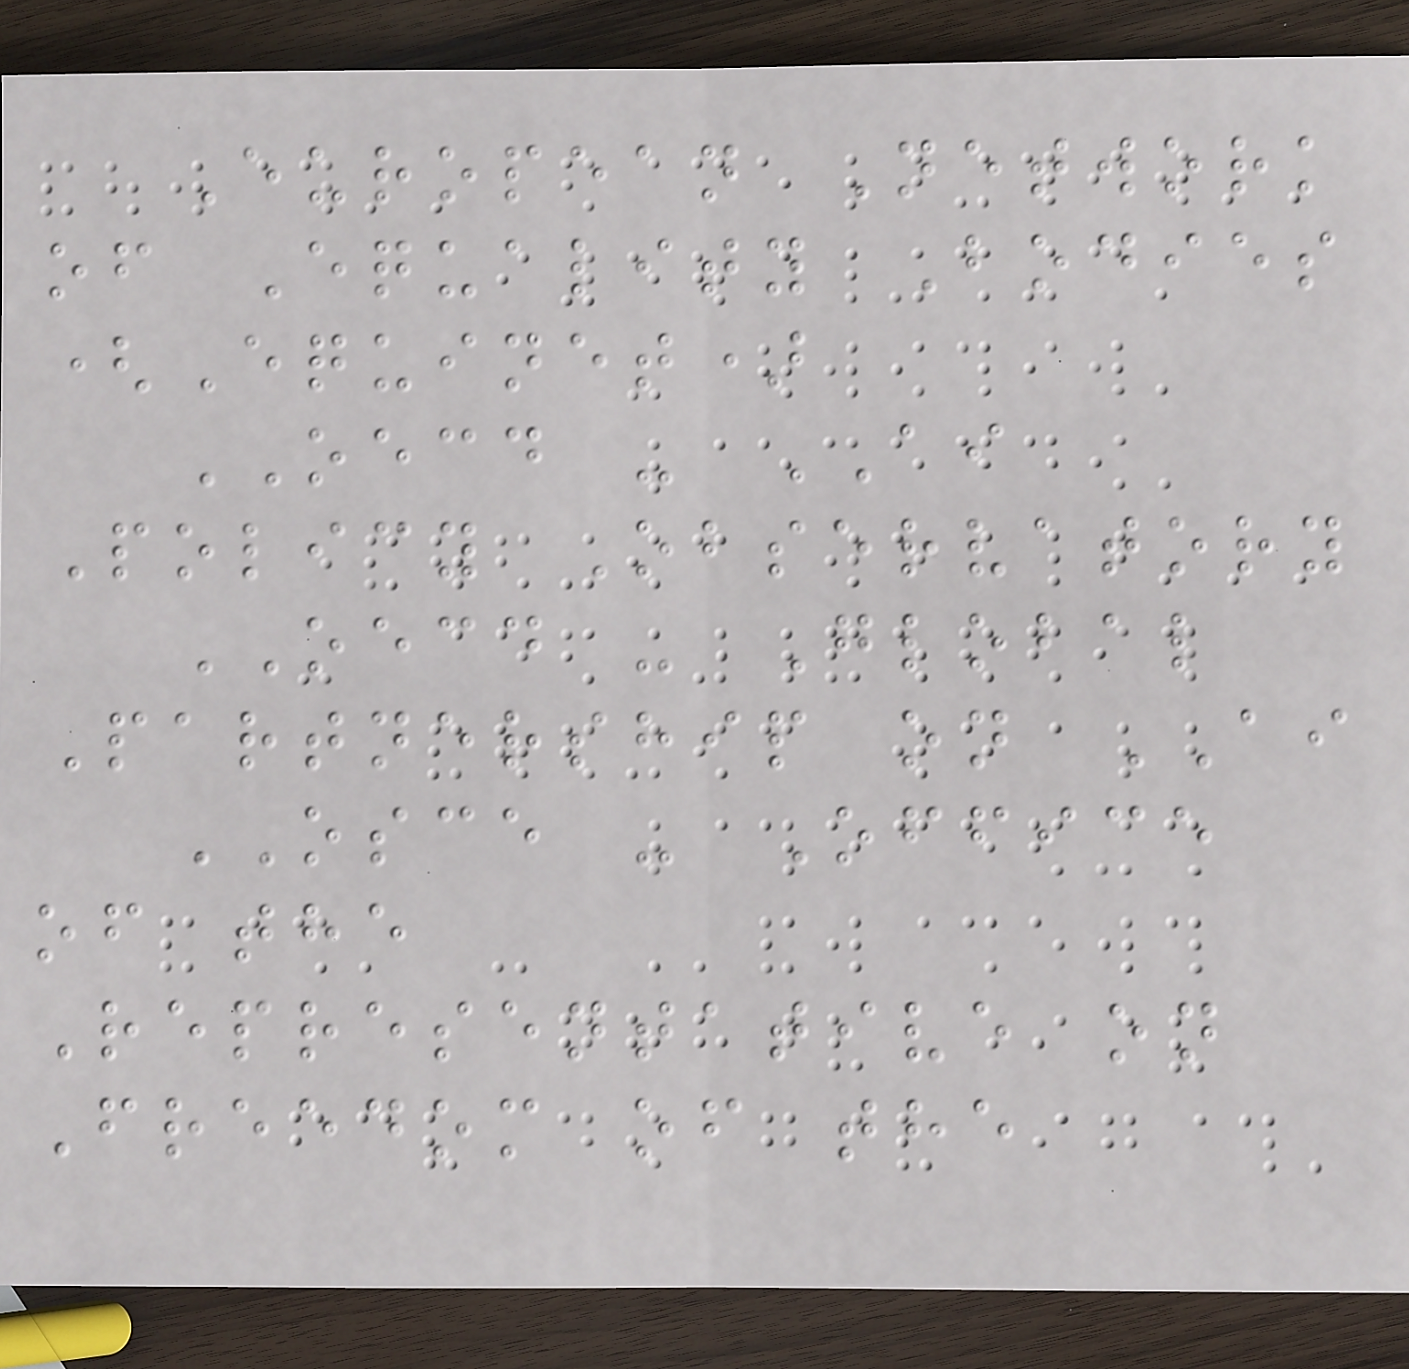European Network
of Equality Bodies
(Equinet)
OECD - AI
Policy Observatory
OECD - Global
Partnership on AI
OSCE - Office
of the
Representative on
Freedom of the
